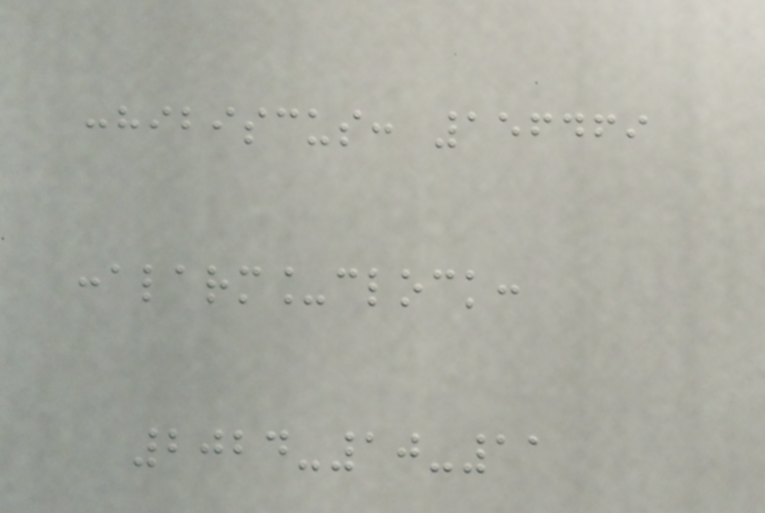:hibiscus: 156469
:alarm_clock:
2024-10-11
